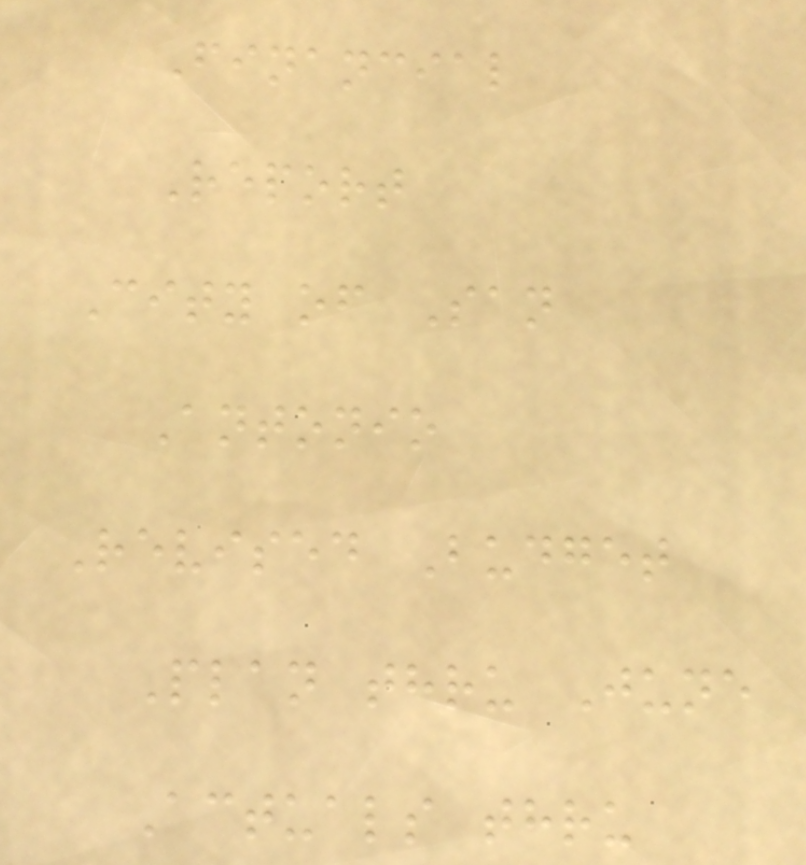Financial
Report
City of San
Antonio
Revised Budget
Plan thru June
Actuals thru
